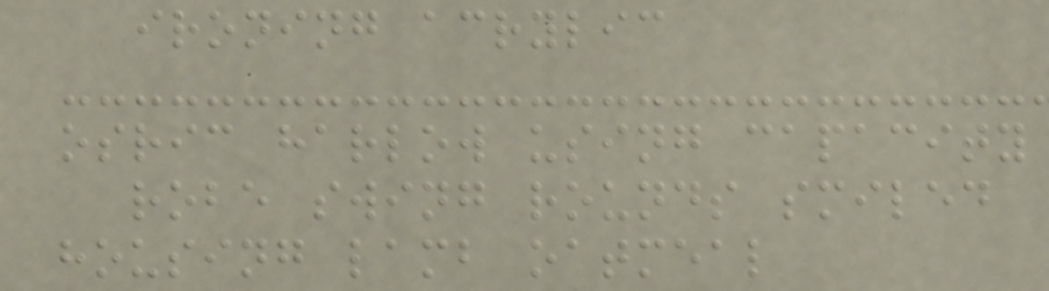ironing acrylic
osric harlow using capacity
robe swing rounds smiled
housing lamb oatmeal
